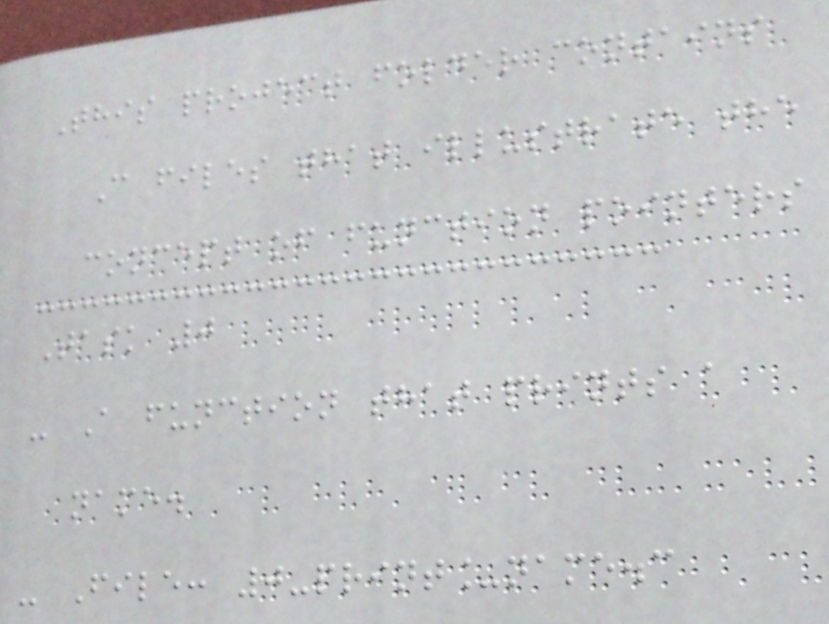This project folder contains
C files that illustrate the
concept of function pointers
Task 0
- A function that prints a
name.
- File: 0-print_name.c
